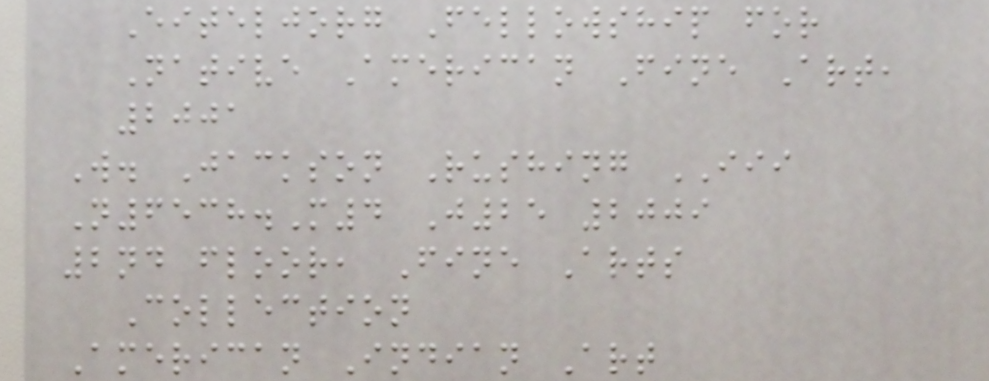Eiteljorg Fellowship for
Native American Fine Art,
2001
W. Jackson Rushing III
N6538.M4 J25 2009
2nd floor, Fine Arts
Collection
American Indian Art
